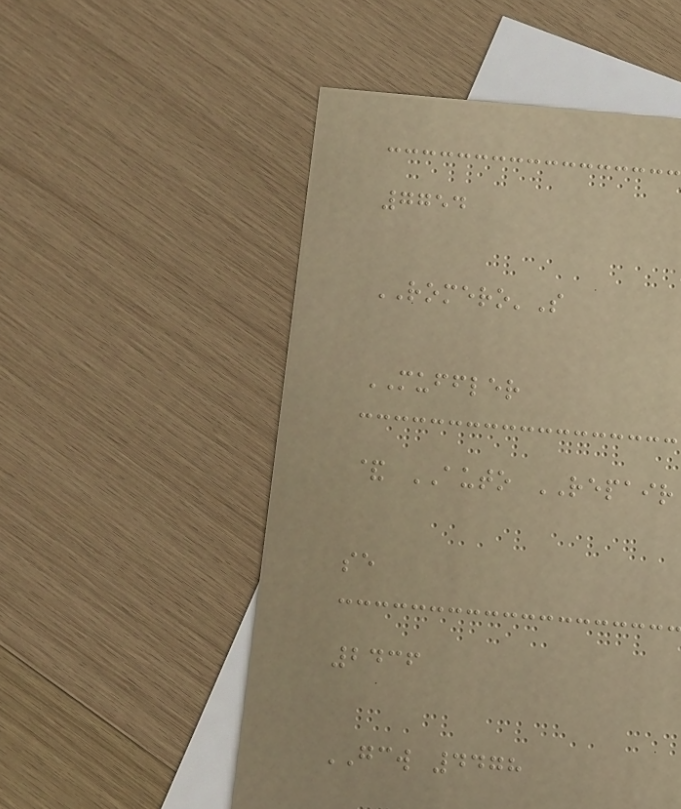7754
ROMERO'S
MUFFLER
& AUTO REPAIR
se
2436
GCW 4478
